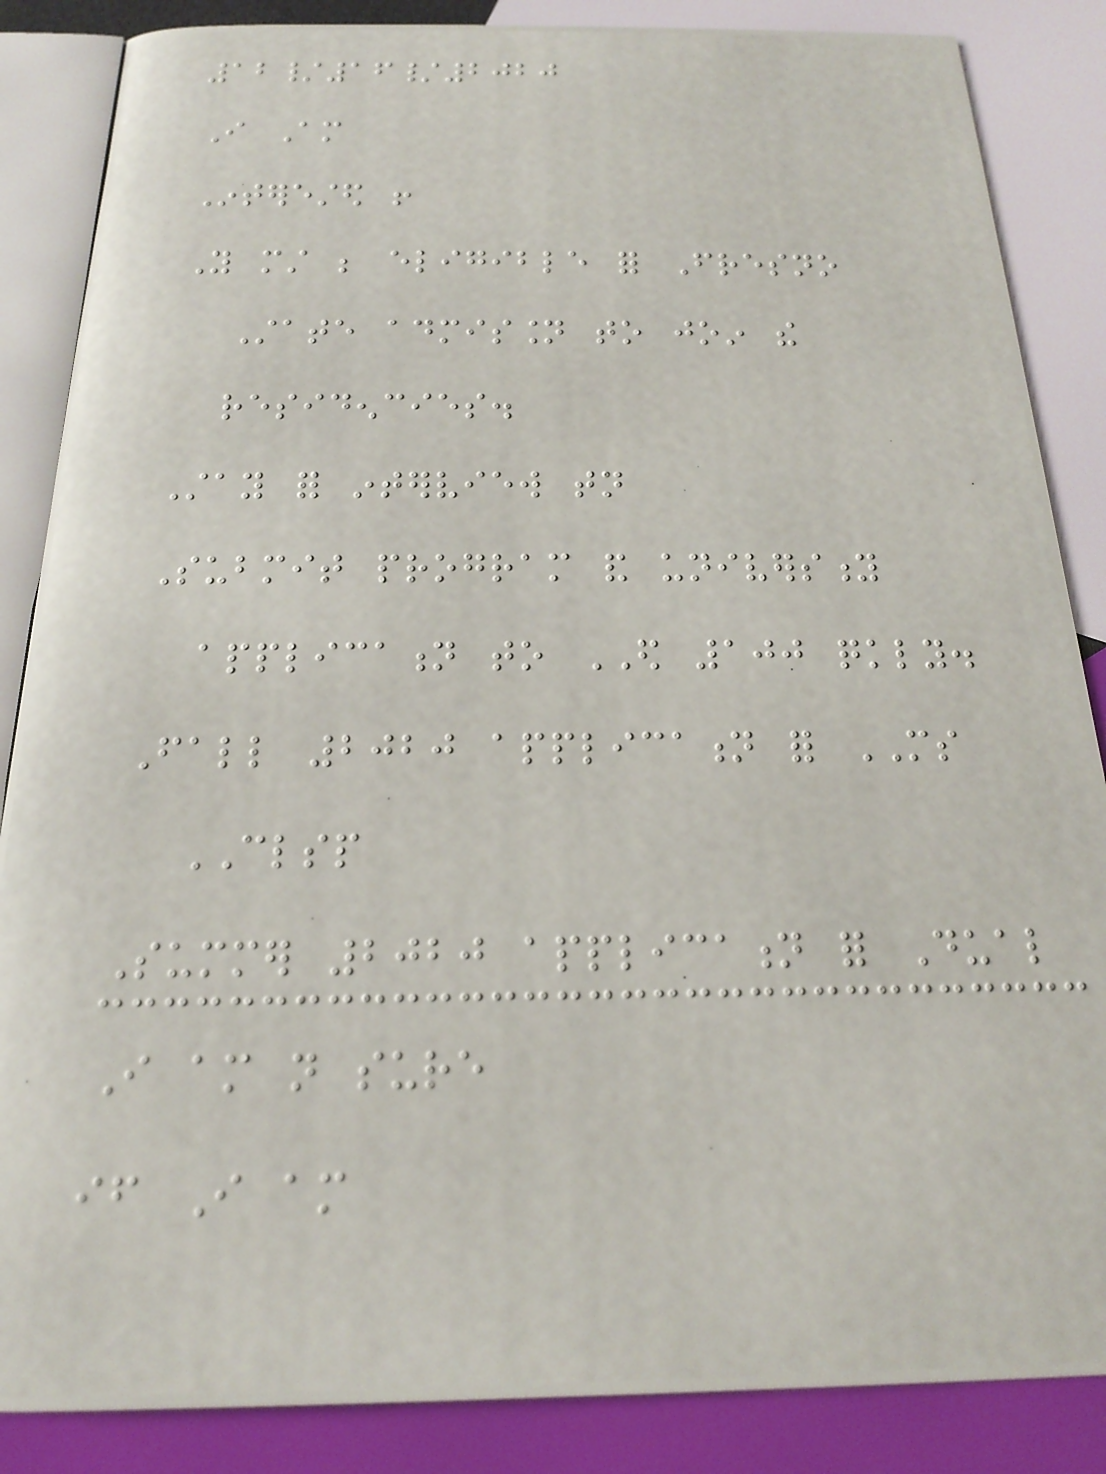12/16/2020
I Am
Interested !
You must be eligible for Fresno
State admission to join the
residencies.
Stay for interview tonight
Submit program and university
application to ED 100 quickly.
Fall 2020 application for MS
CLSP
Summer 2020 application for Dual
I am not sure
if I am
